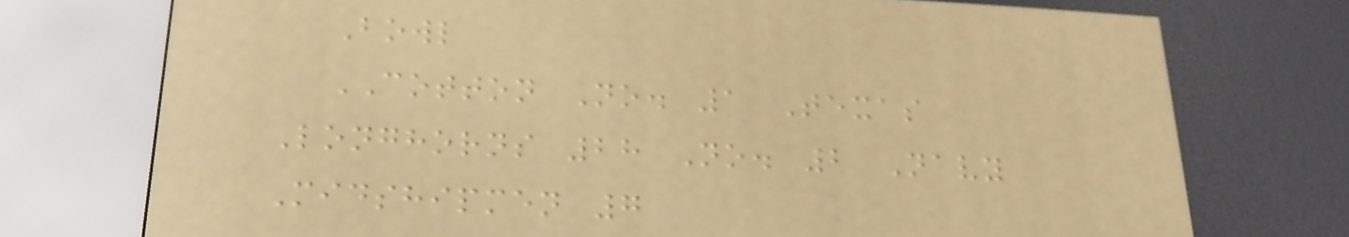Bowl
COTTON No. 1 Texas
Longhorns 28 No. 2 Navy
Midshipmen 7
